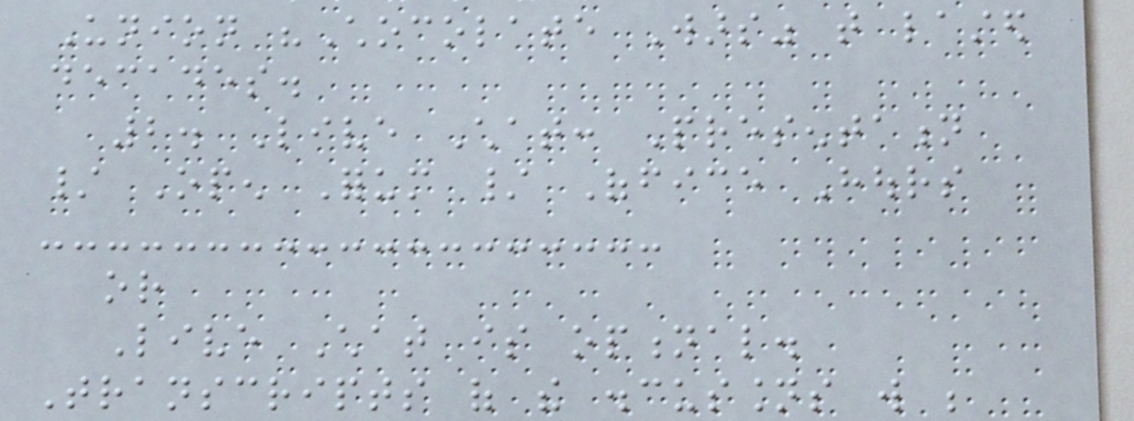Union "Chocolate Wars" that lasted
decades.
2. Live Chat: Presentation
/ Open Forum / Office Hours
or
Live Chat is optional.
Transcripts of the discussions will be
